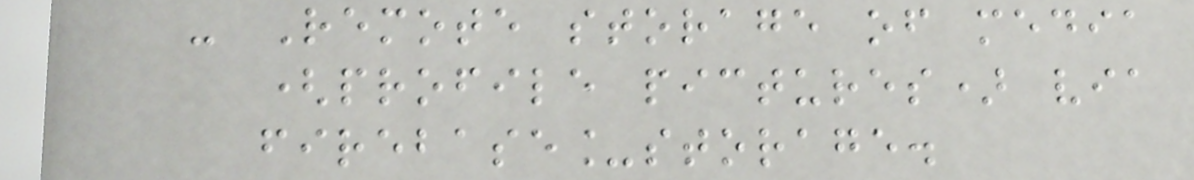- Remote storage of media
(profile pictures) via
firebase_storage.
